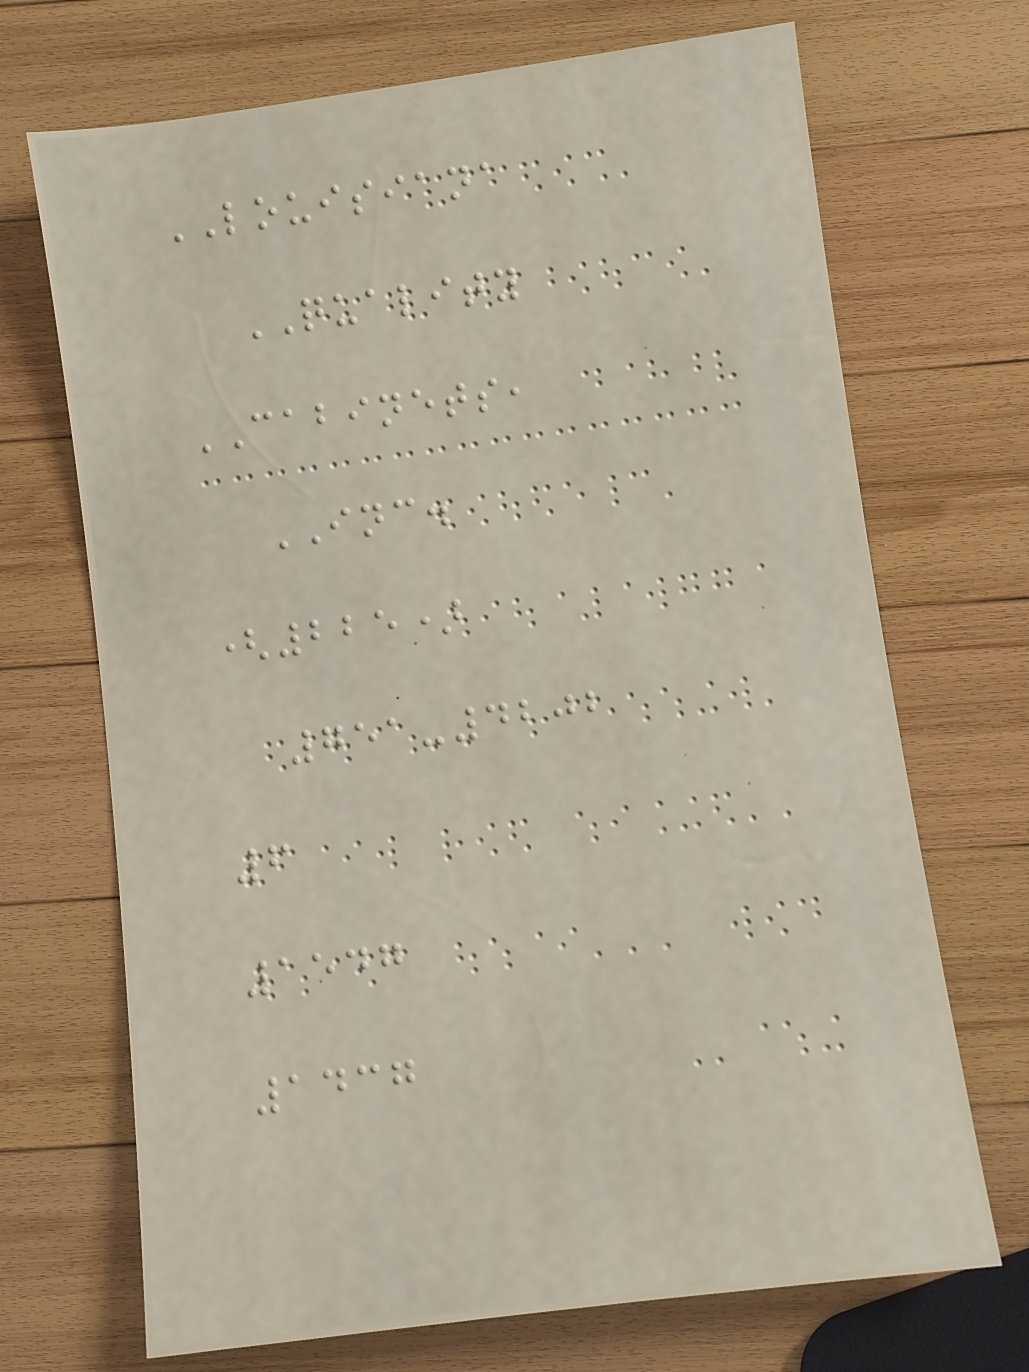LOUISIANA
QUALITY
CABINETS,
INC.
(225)
751-4202
6
1547
1437
